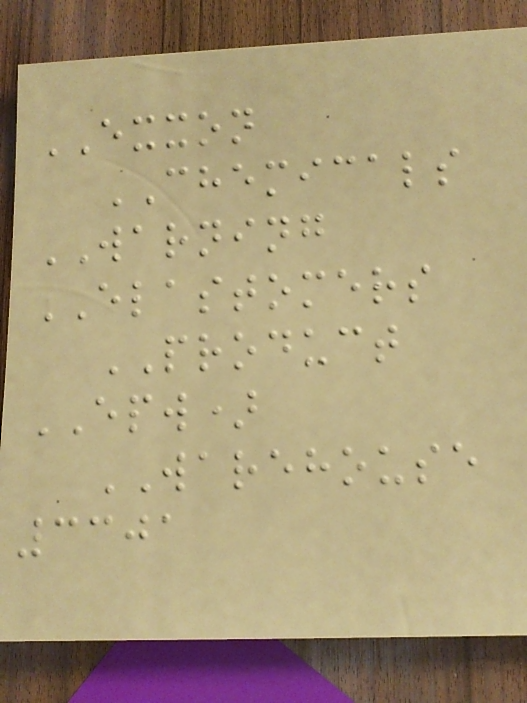EXXON
CHEMICALS
WARNING
ELASTOMERS
PRODUCT
EPW)
WAREHOUSE
3301
